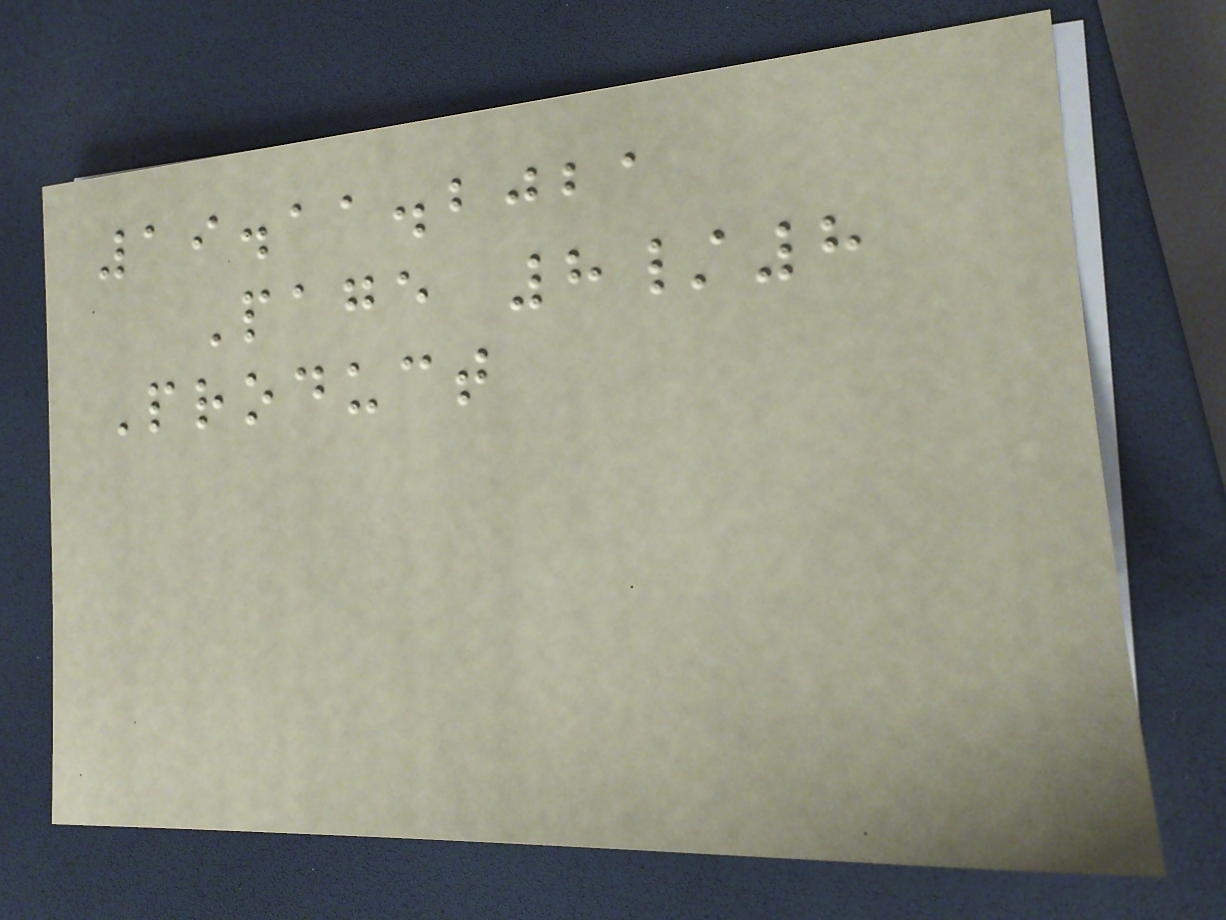19.11.2021
Page 8/8
Product
